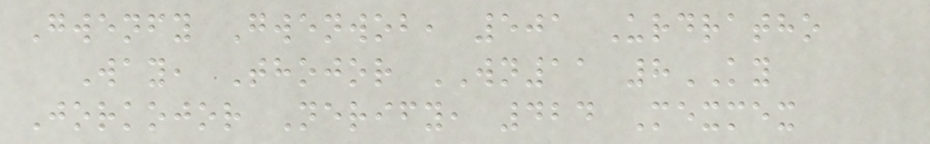Gwenfy Gwenwob, 501 Urdratho
Way, Thojor WN11 8KY
Jorkojor Nerify, 424 Mexmex
